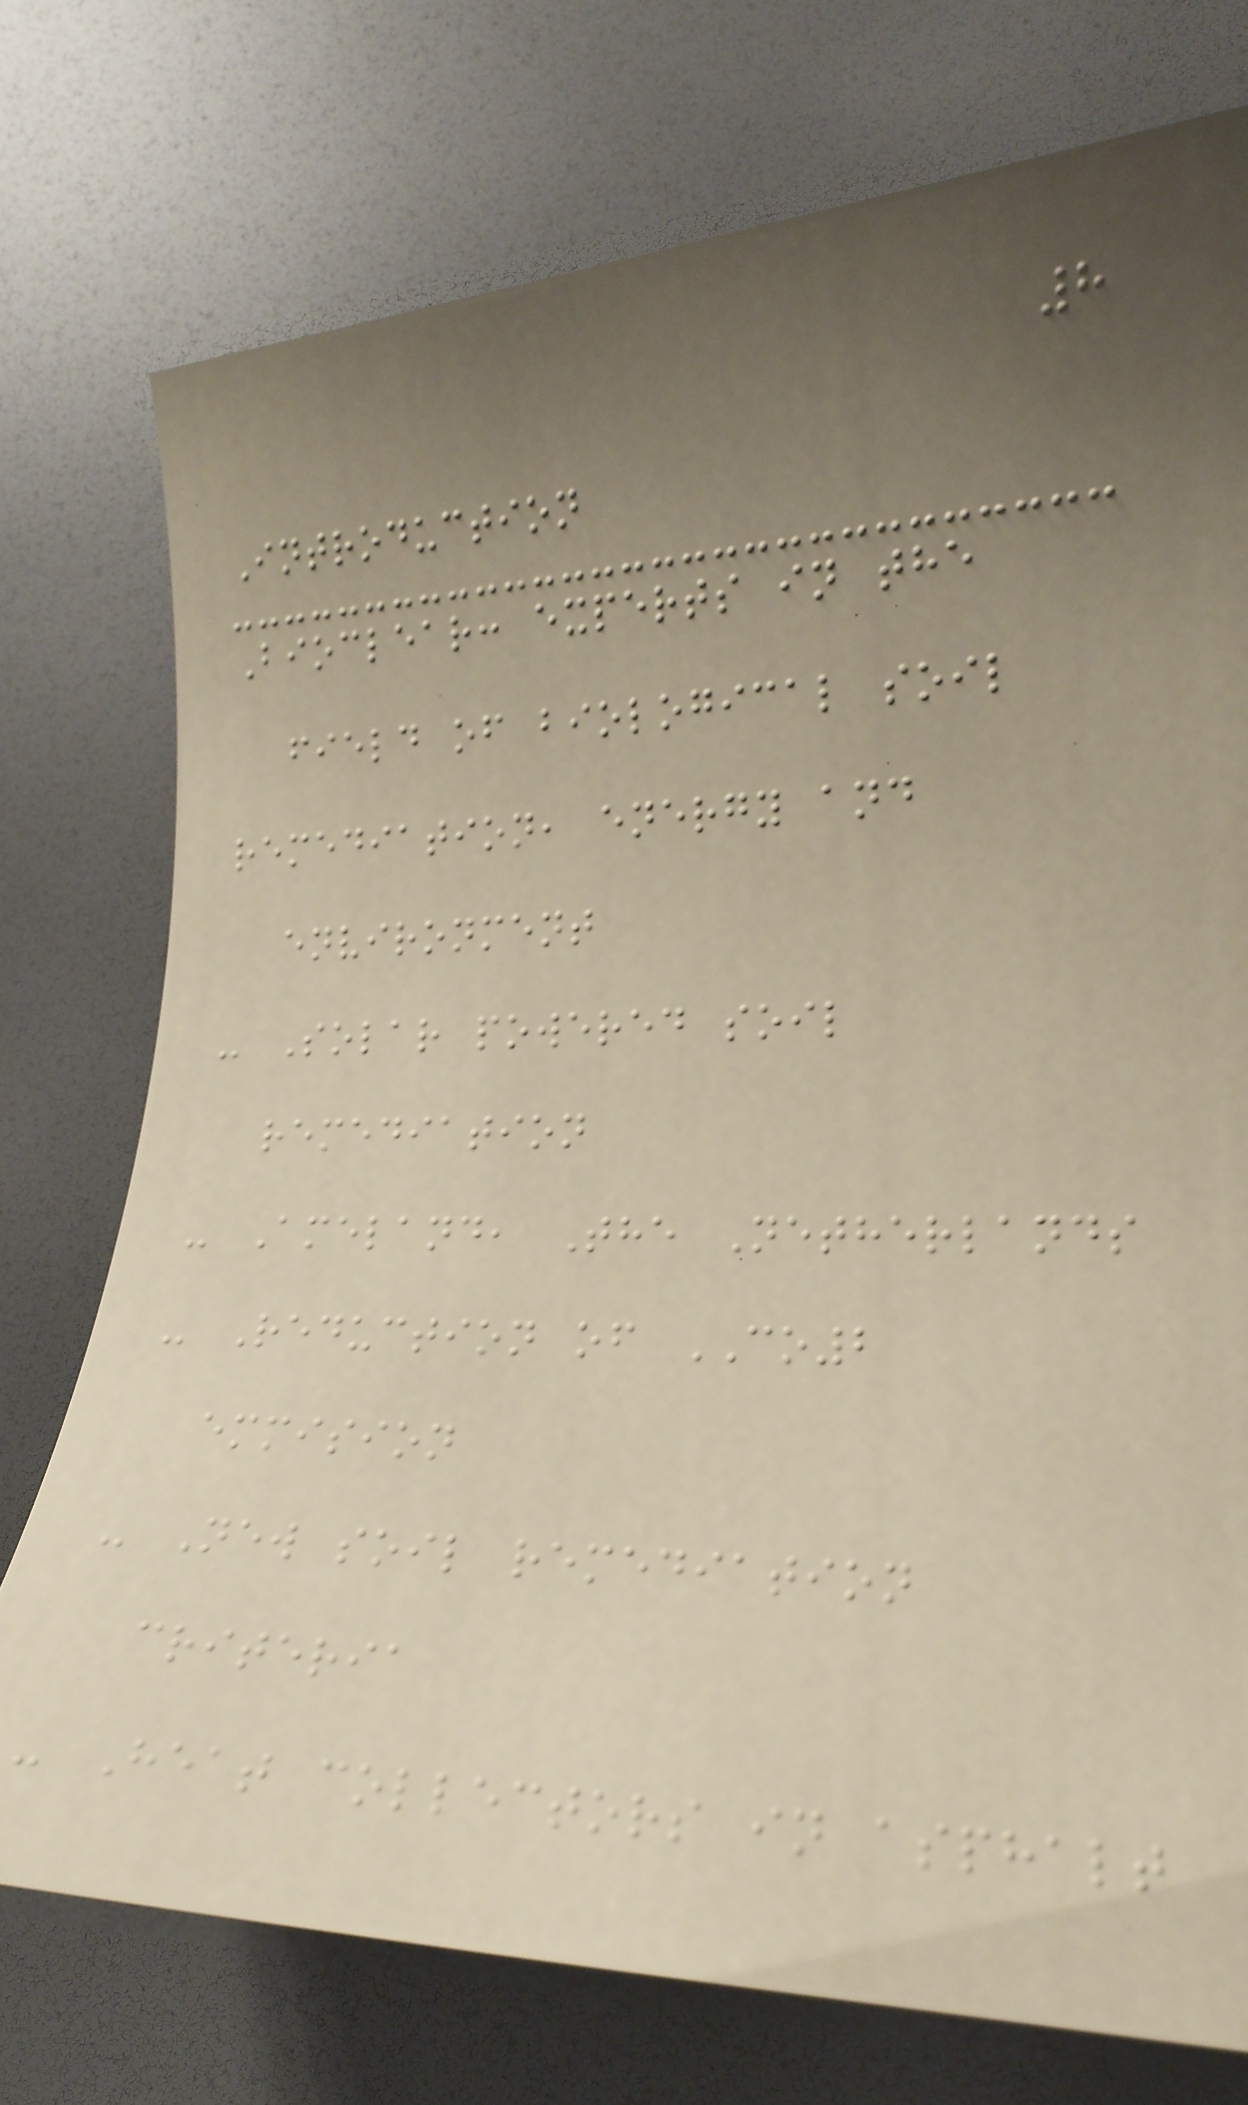8
Introduction
Bioclear: experts in the
field of biological soil
remediation, energy and
environment
- Solar powered soil
remediation
- Ameland, The Netherlands
- Reduction of CO2
emmision
- New soil remediation
criteria
- Heat collectors in asphalt
